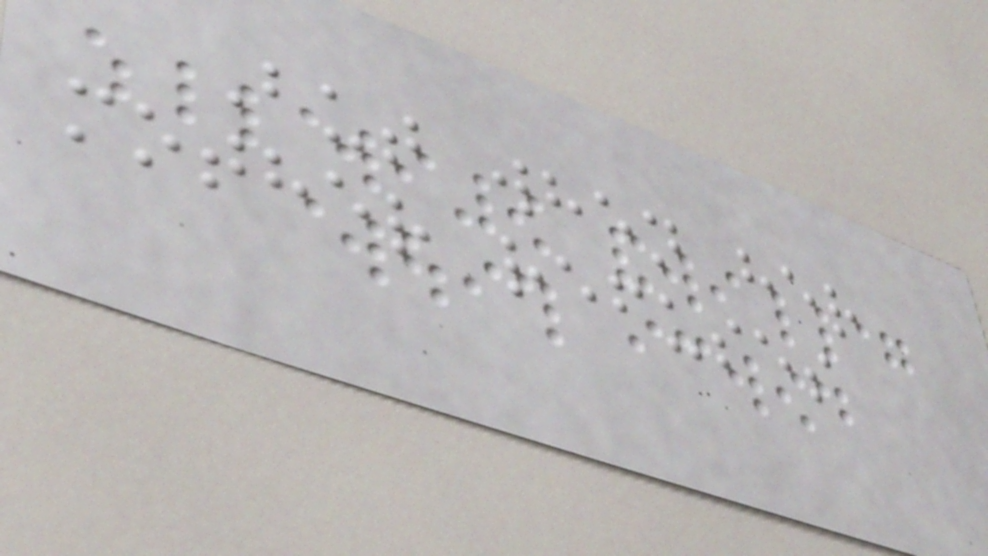But when her
mother refuses
